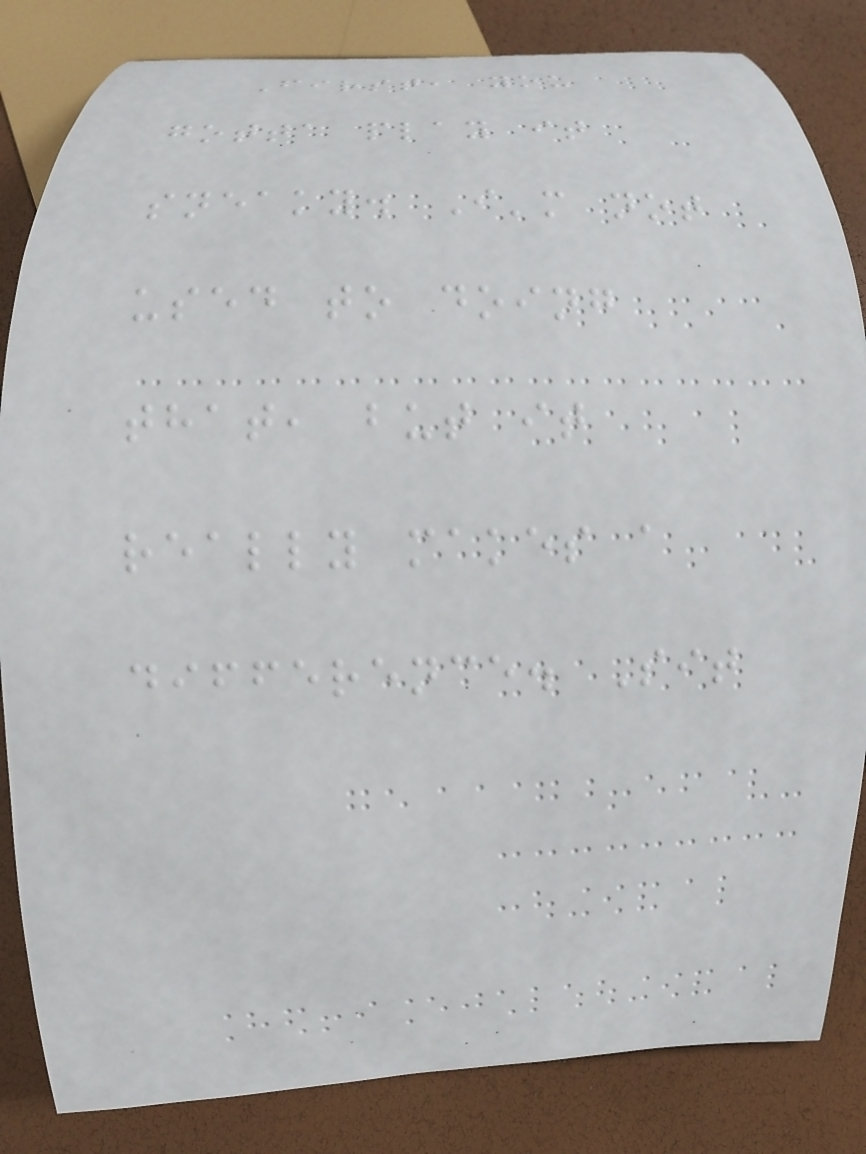First, you
gotta play it
sneaky. I'm not
used to doing
that, but it
really makes a
difference. Sit
